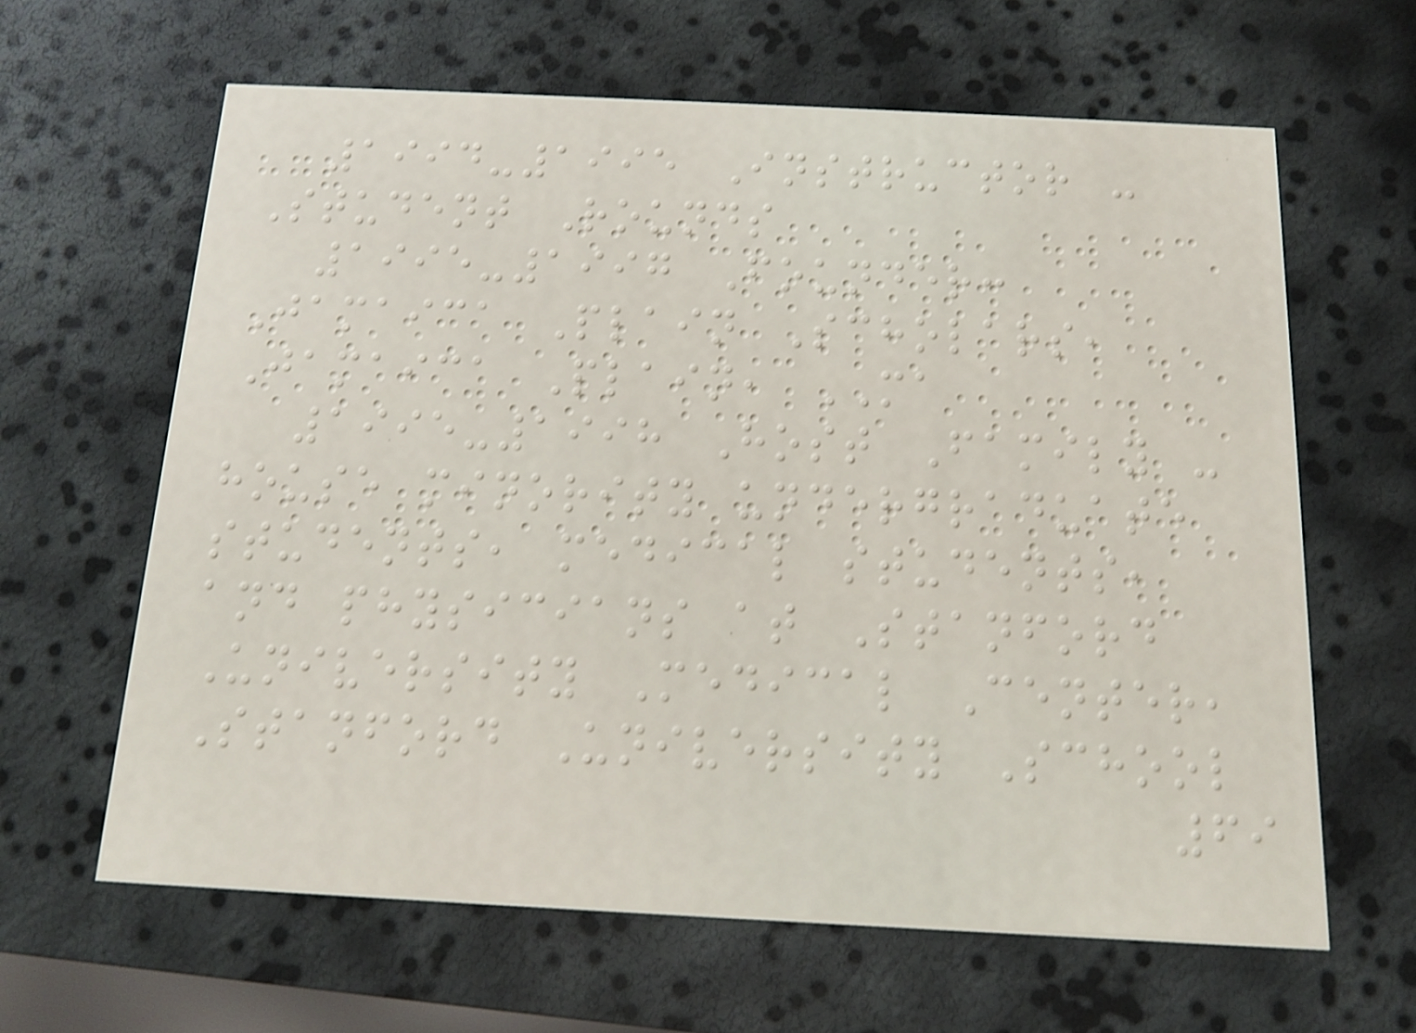1994-1995 Instructor -
Student Rounds
1995-1997 Founder:
Jamaica Plain Scholars,
Jamaica Plain, MA
1995-1998 Host Family -
house minority undergraduate
students, medical students,
and physicians at Stanford
University Medical Center,
Stanford University School
69
